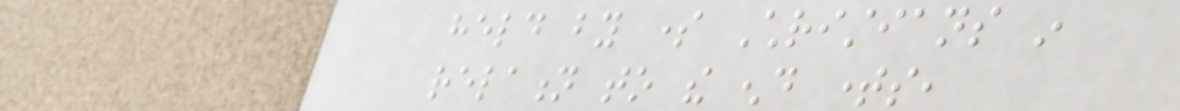held by some Christians in
relation to the end times,
